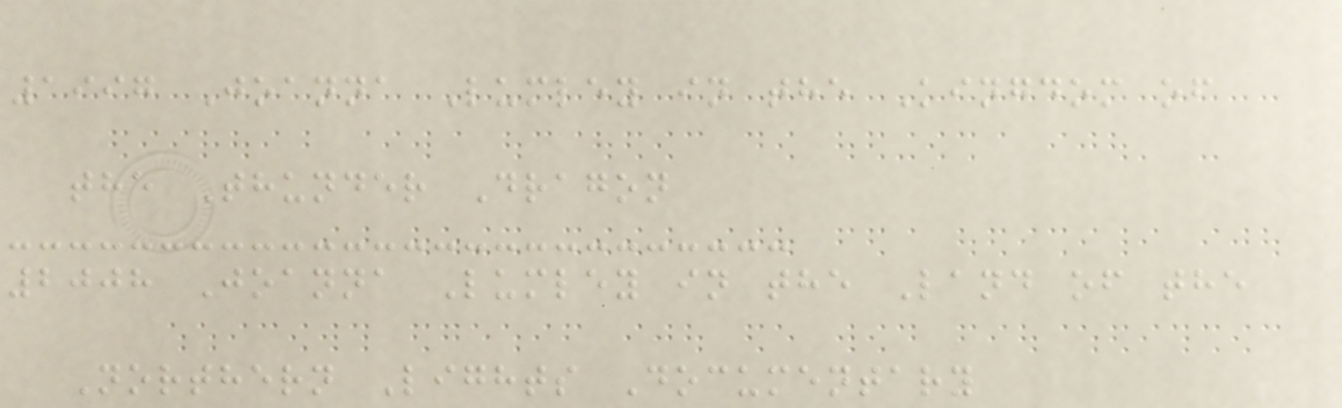1997 Joanna Lumley in the Kingdom of
the Thunder Dragon
2008 Joanna Lumley in the Land of the
Northern Lights Documentary
